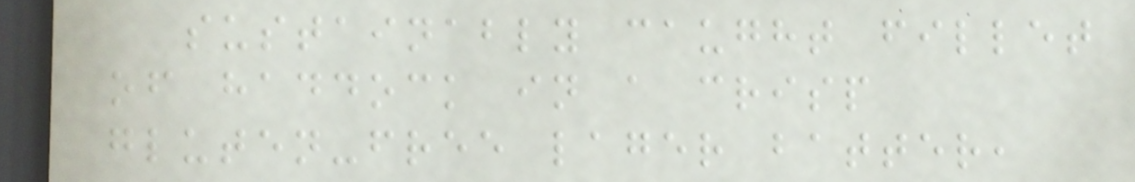sustainably caught fillet
of haddock in a crisp
gluten-free lager batter,
